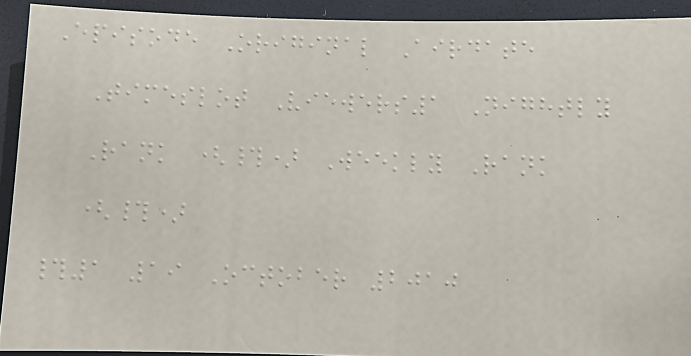Episode Original Airdate
Timeslot Viewers1 Nightly
Rank (#) Weekly Rank
(#)
#1 19 October 2010
